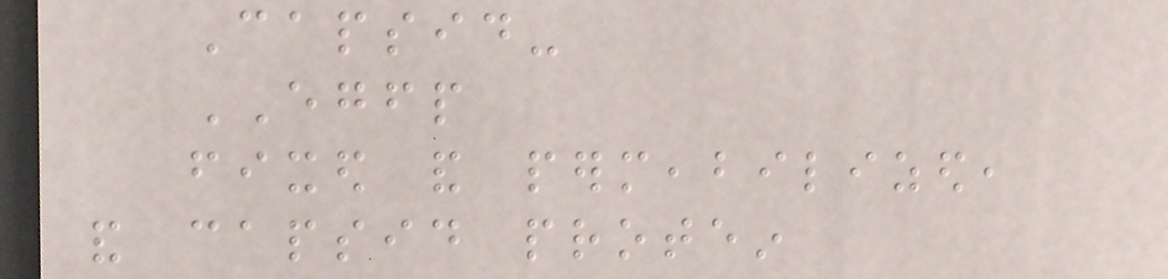Capsid-
EGFP
fixed and permeabilized,
and capsid protein
